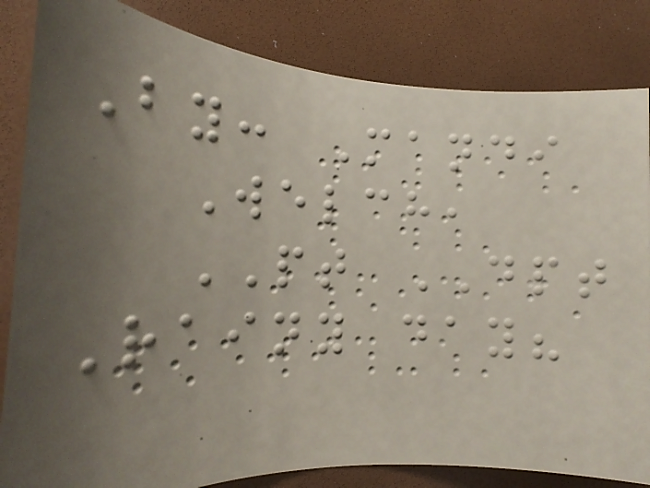By: Mandi
Welch,
PT DPT
Rainy day?
